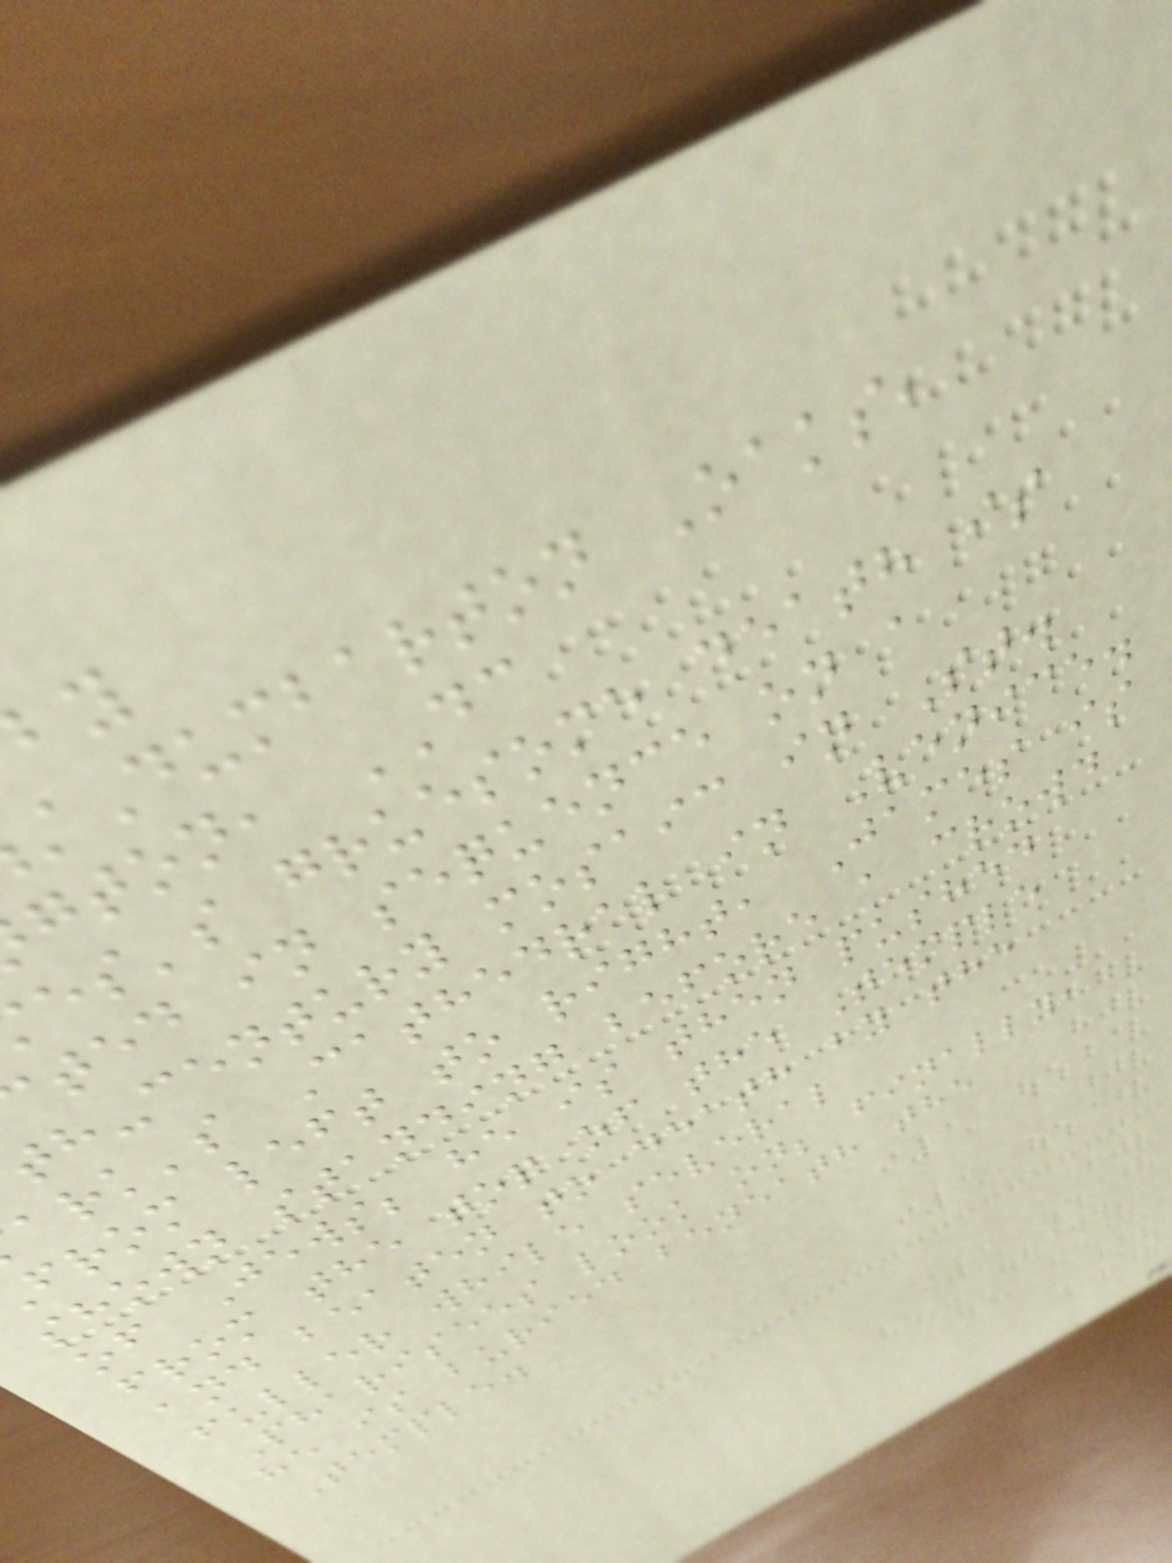Dumbarton Oaks,
gton, DC
es's gruesome death is
ted in sequence on a
th-century mosaic in St.
ark's Cathedral in Venice.
from left to right, James is
shown standing before a crowd
of Jews; he is then pushed
from the top of the Temple
and beaten to death by the
fuller while several
Pharisees look on; finally,
he is buried beneath the
Temple.
